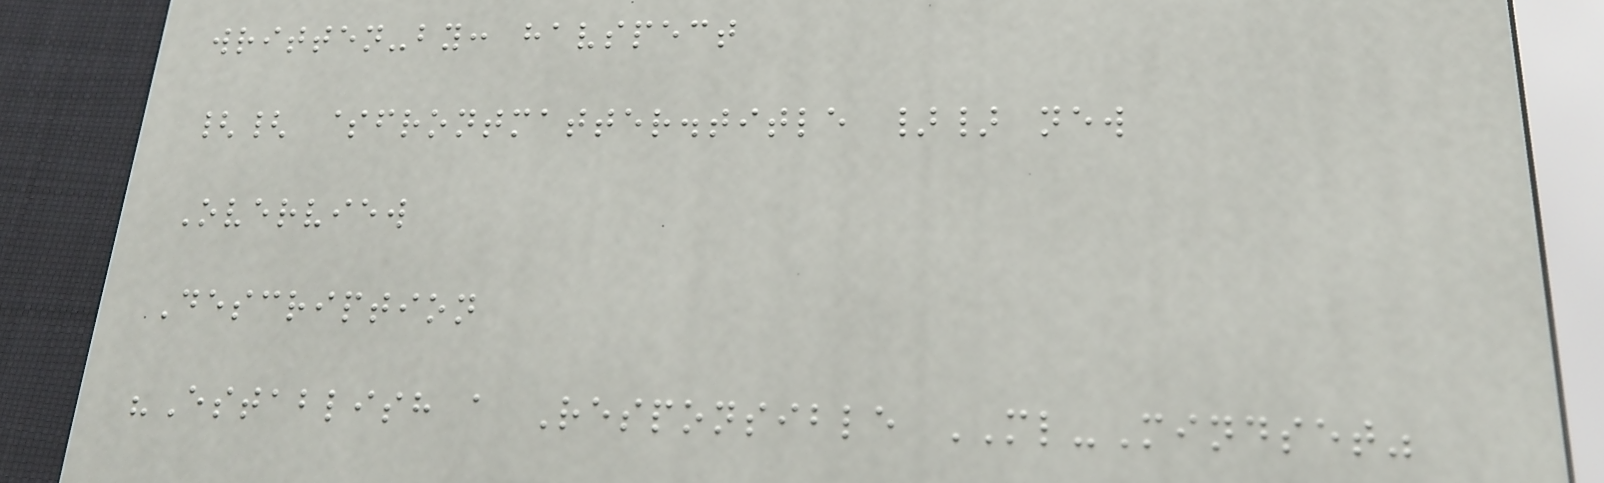written-by: havspect
{{ $frontmatter.title }} new
Overview
Description
"Establish a Responsible ML-Mindset"
